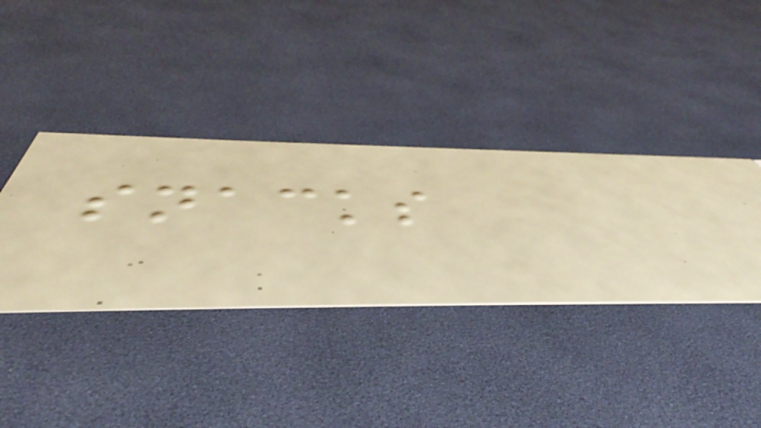snacks
